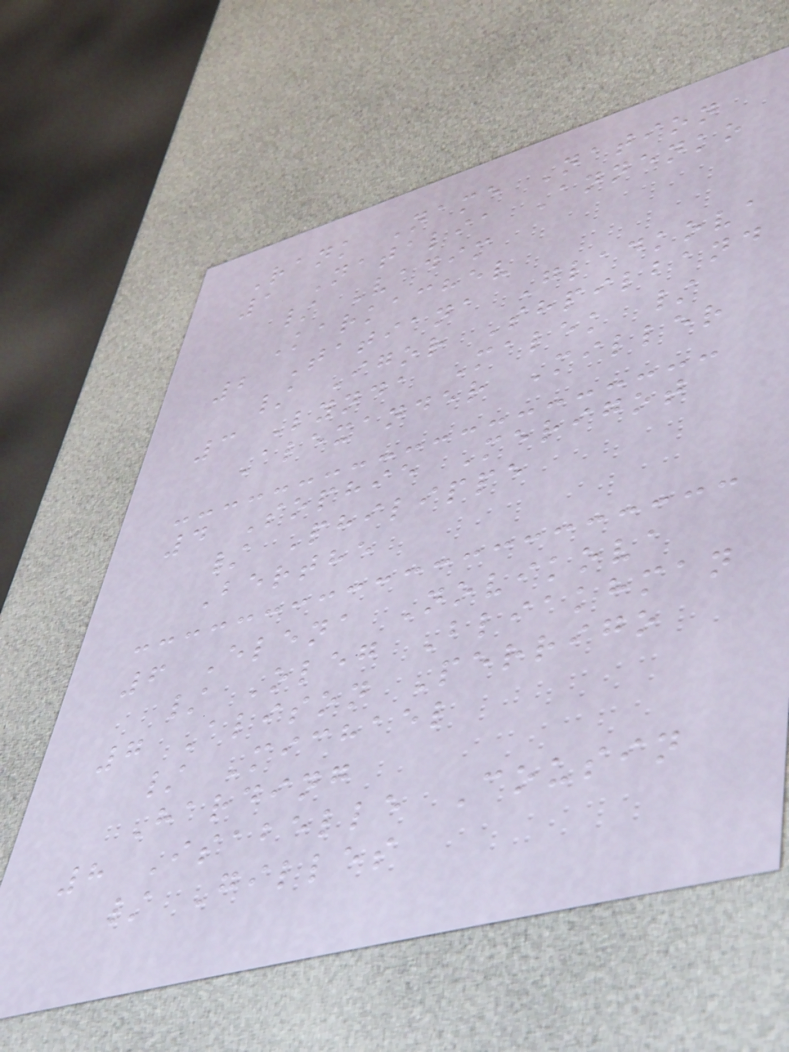Rank Name Nation
1 Natalia Annenko
/ Vadim
Karkachev
2 Tatiana Gladkova
/ Igor Shpilband
3 Lynda Malek /
Alexander Miller
4 Sophie Merigot
/ Philippe
Berthe
6 Elena Novikova
/ Oleg Bliakhman
7 Alison Perrigo
/ Michael
Harding
8 Isabelle Cousin
/ Gilles
